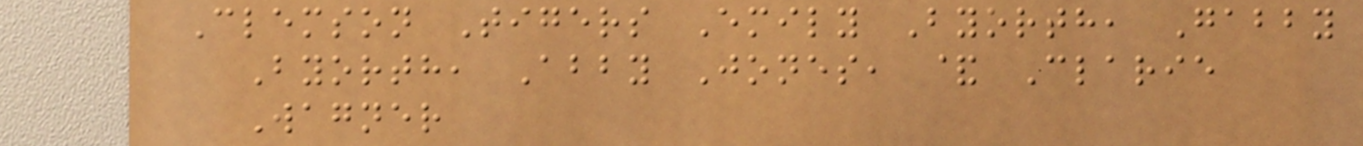Clemson Tigers Emily Byorth, Gabby
Byorth, Abby Jones, & Clarie
Wagner
